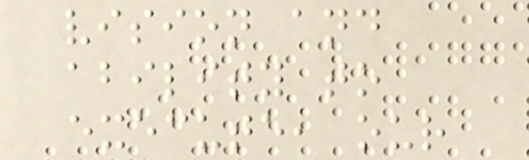vision and
ability to
execute, our
